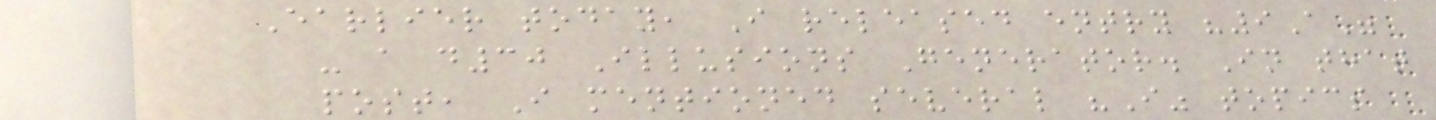Earlier today, I released entry "9A"
- a d30 Illusions Generator. In that
post, I mentioned several "I" topics
